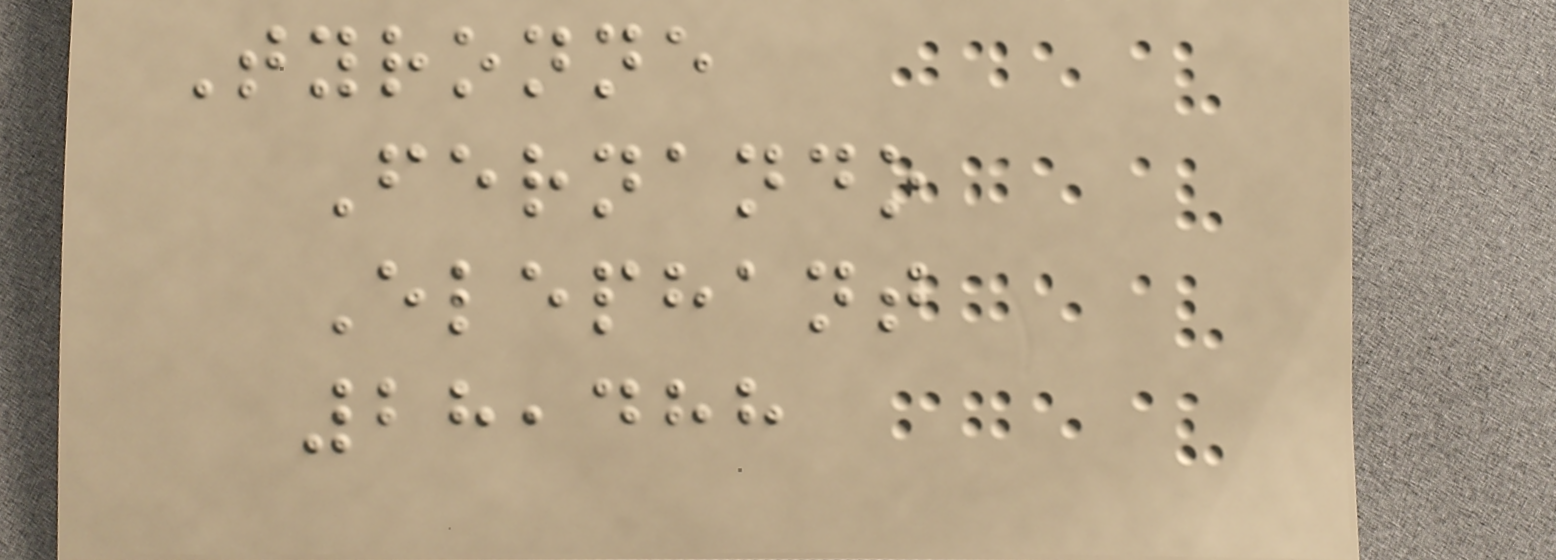Tyronne
Fernando
Elephant
28,488
